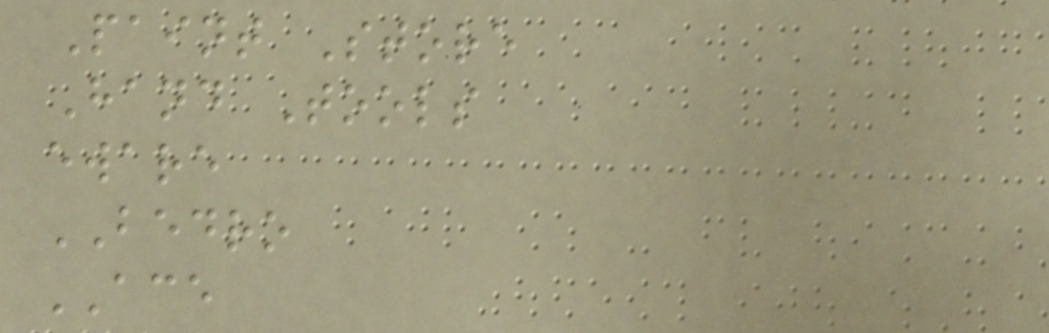Paint Store
Hand Tools
eware
BEDRO
ACE
